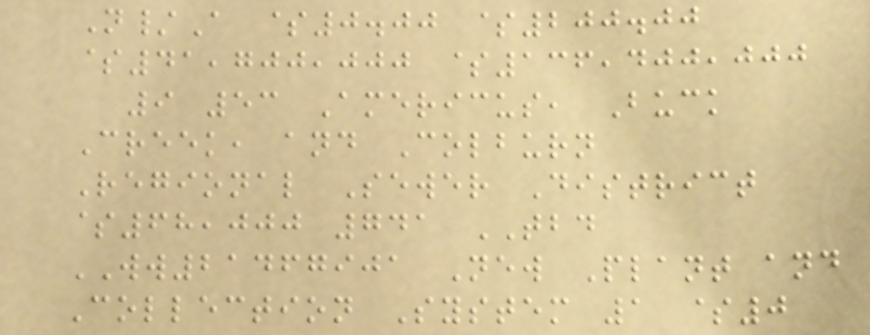N/A $0.00 $200.00
$41,700,000 $136,400,000
9 53 Americus, Buck
Creek, and Colburn
Regional Sewer District
$68,000 741 TBD
WW21467901 New Plant and
Collection System 1 $0
